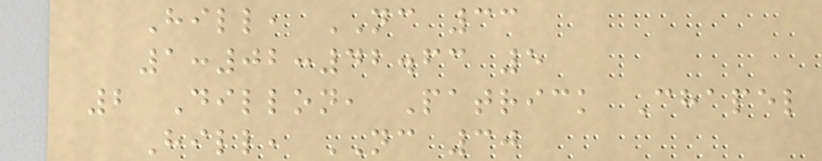Hill, NC 33
1:02:42.63 5
2 Dillon, Patrick Chapel
Hill, NC 30
